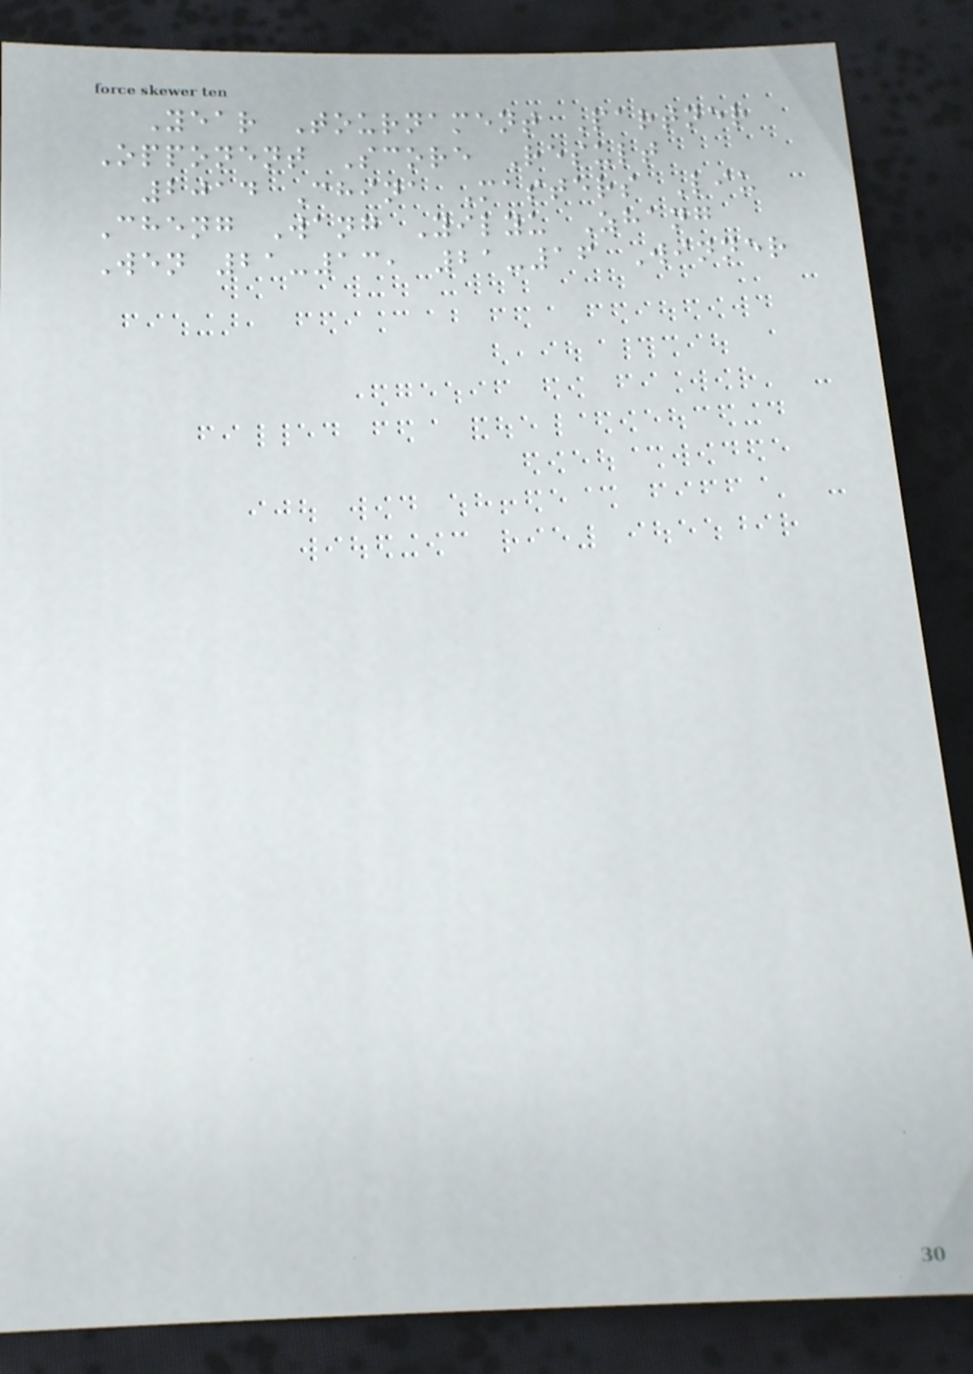Year Tournament Partner
Opponent Score Result
2014 China Masters Liu
Cheng Wang Yilyu Zhang
Wen 21-13, 21-16 Winner
